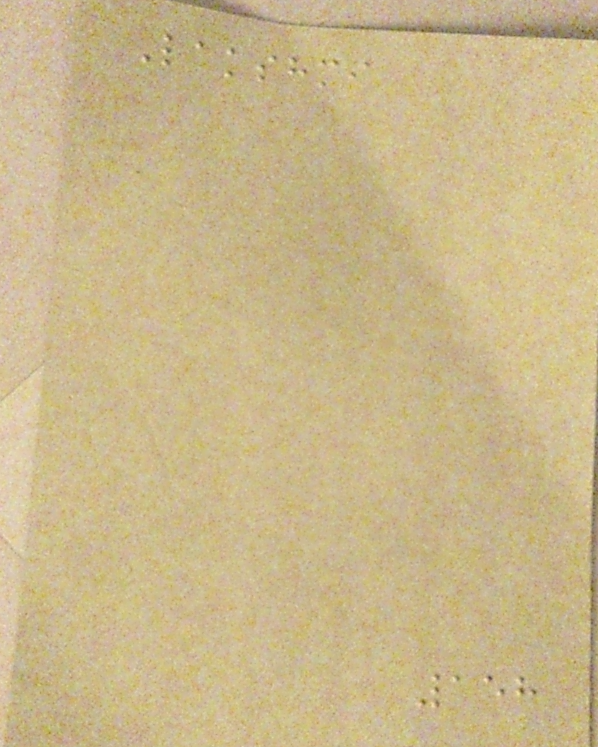Lakshmi
158
